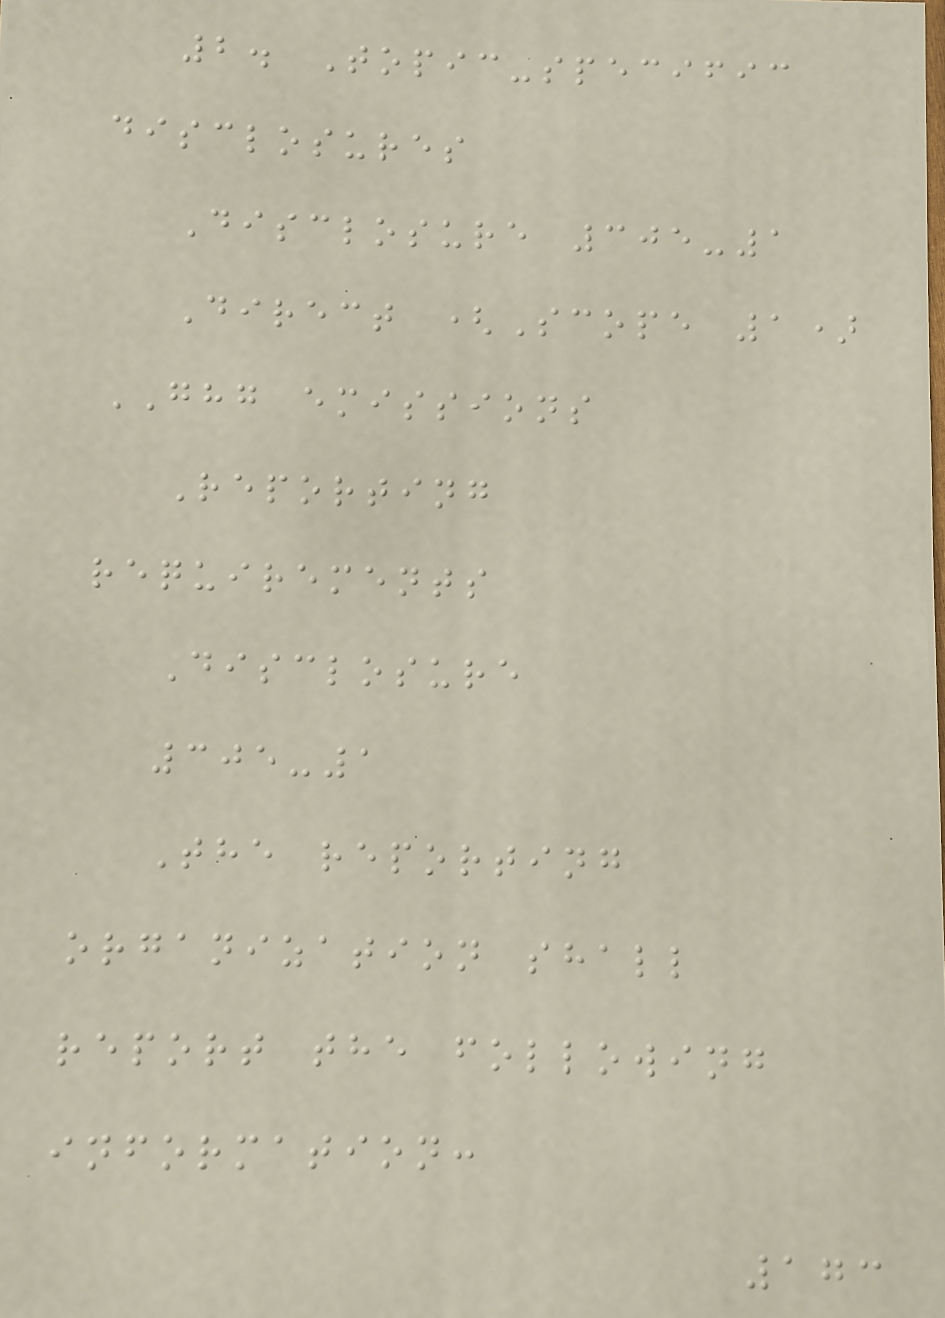2. Topic-specific
disclosures
Disclosure 305-1
Direct (Scope 1)
GHG emissions
Reporting
requirements
Disclosure
305-1
The reporting
organization shall
report the following
information:
173
